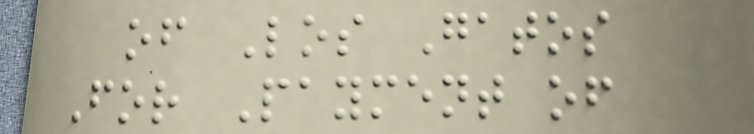of Los Gatos
For Payment of
